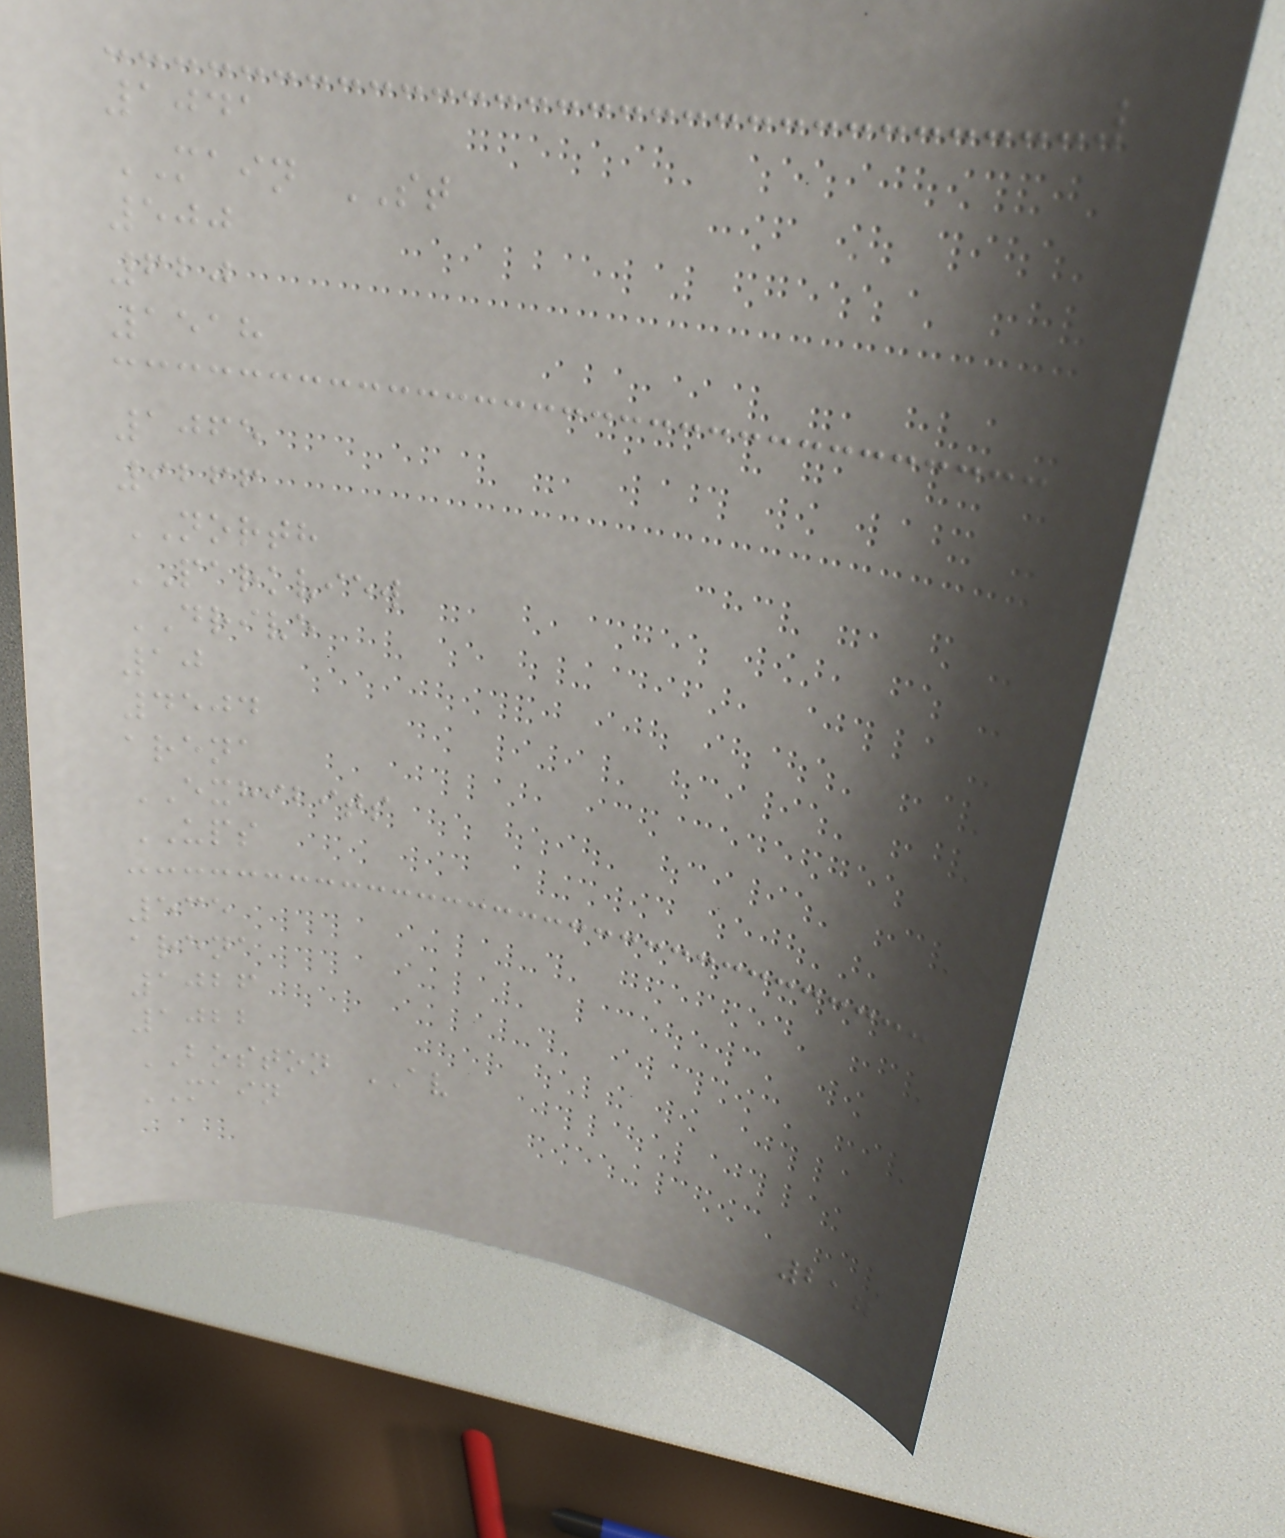1041
MAIN ST
500
620
1518
1065
9266
NORTH
PARKVIEW
DRIVE
10
4504
arena
EXHIBITS
UPS
535
arena
1026
1022
BOSTON AV
MAIN
217
